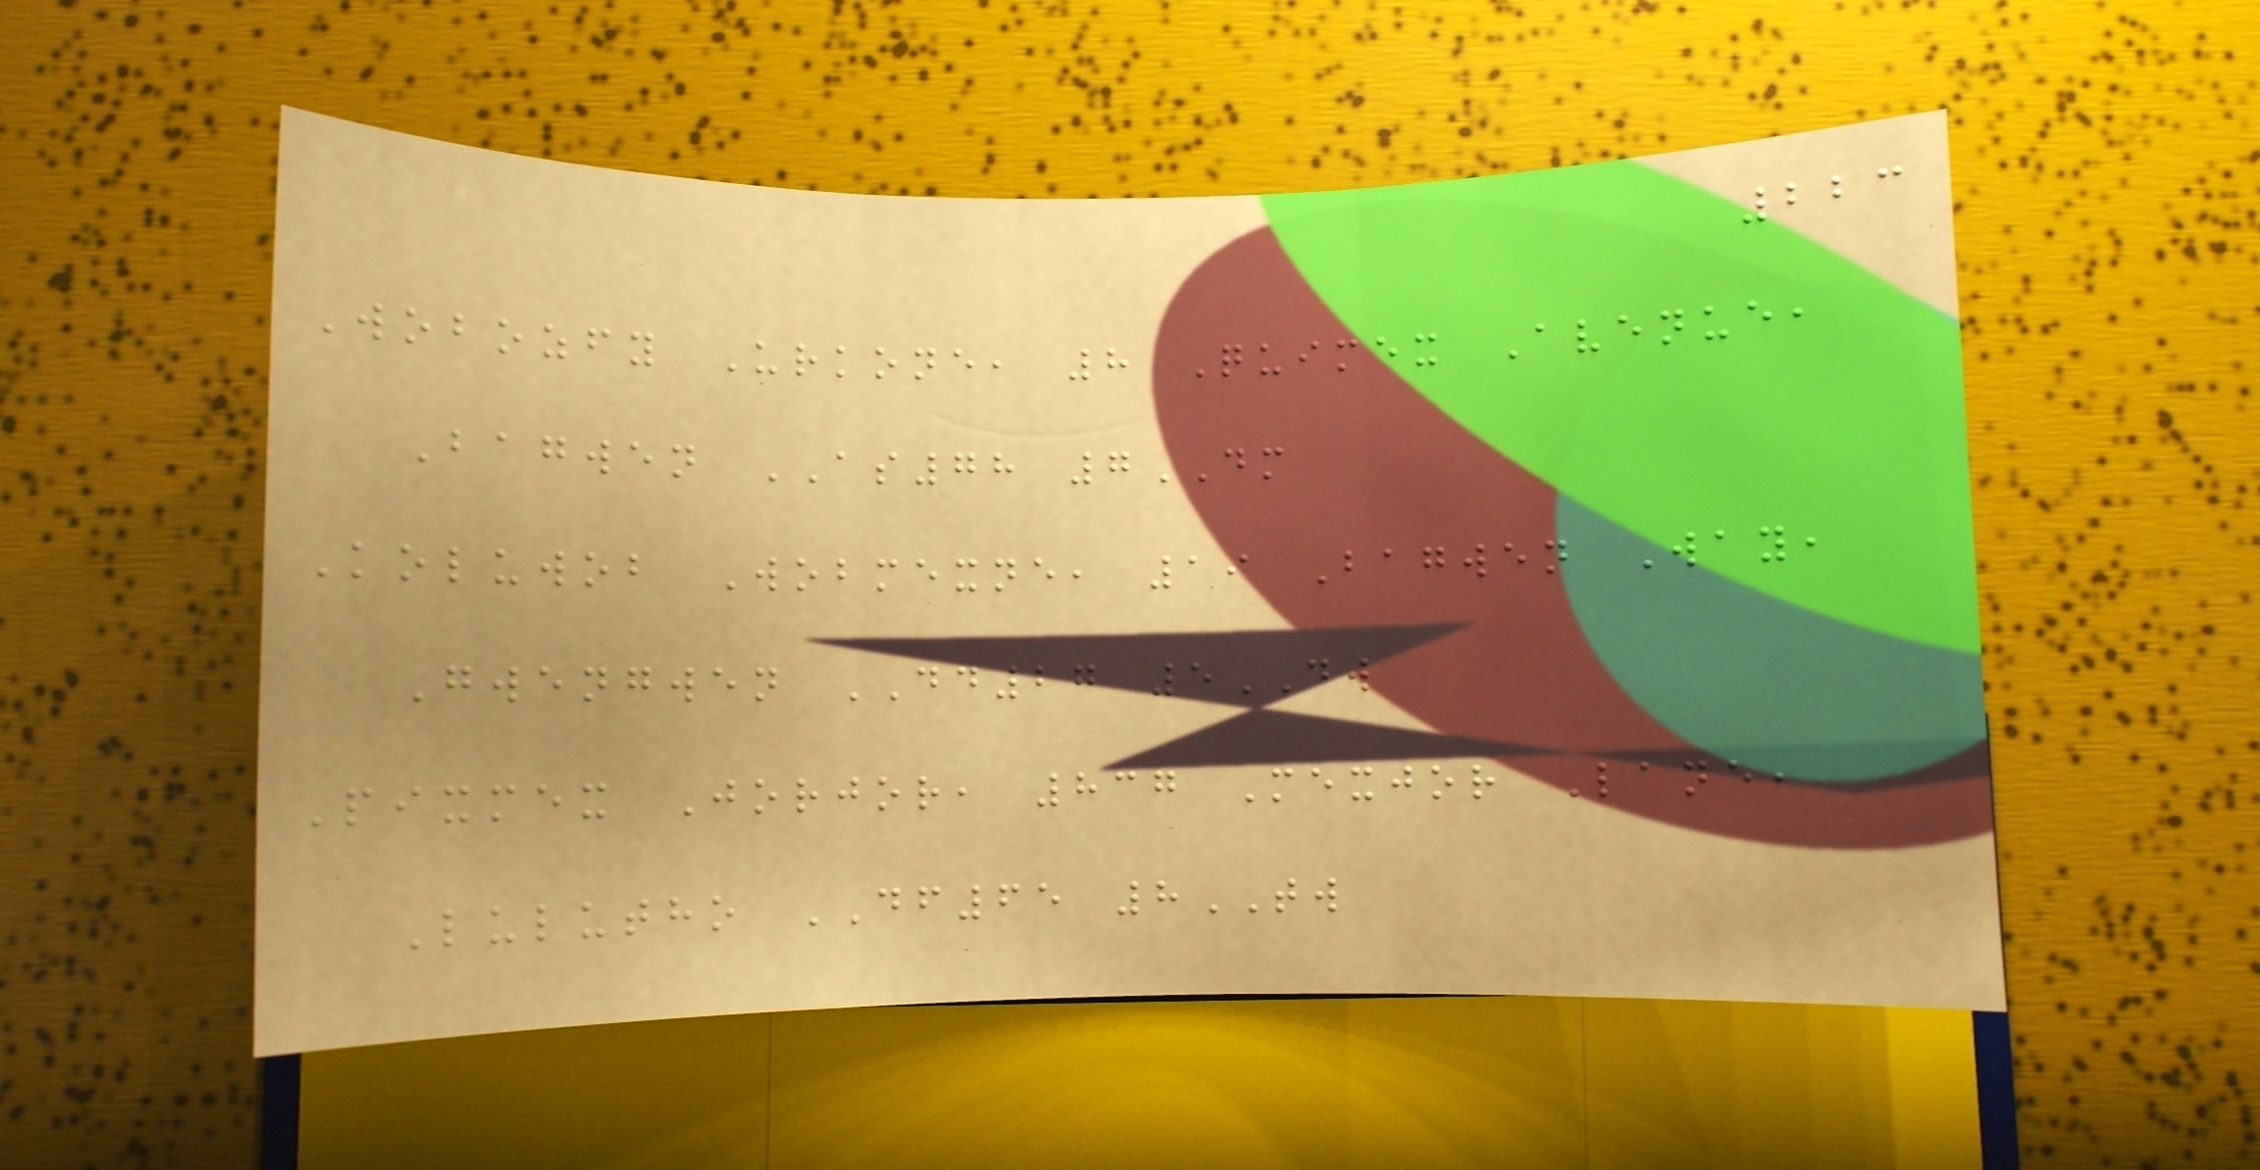223
Wobozfy Urkone, 8 Quimex Avenue,
Bagwen AS78 7DM
Koluwob Wobmexne, 19 Bagwen Way,
Gwengwen DD27 5DW
Pixmex Jorjor, 837 Mexjor Lane,
Lulutho DF65 8TW
